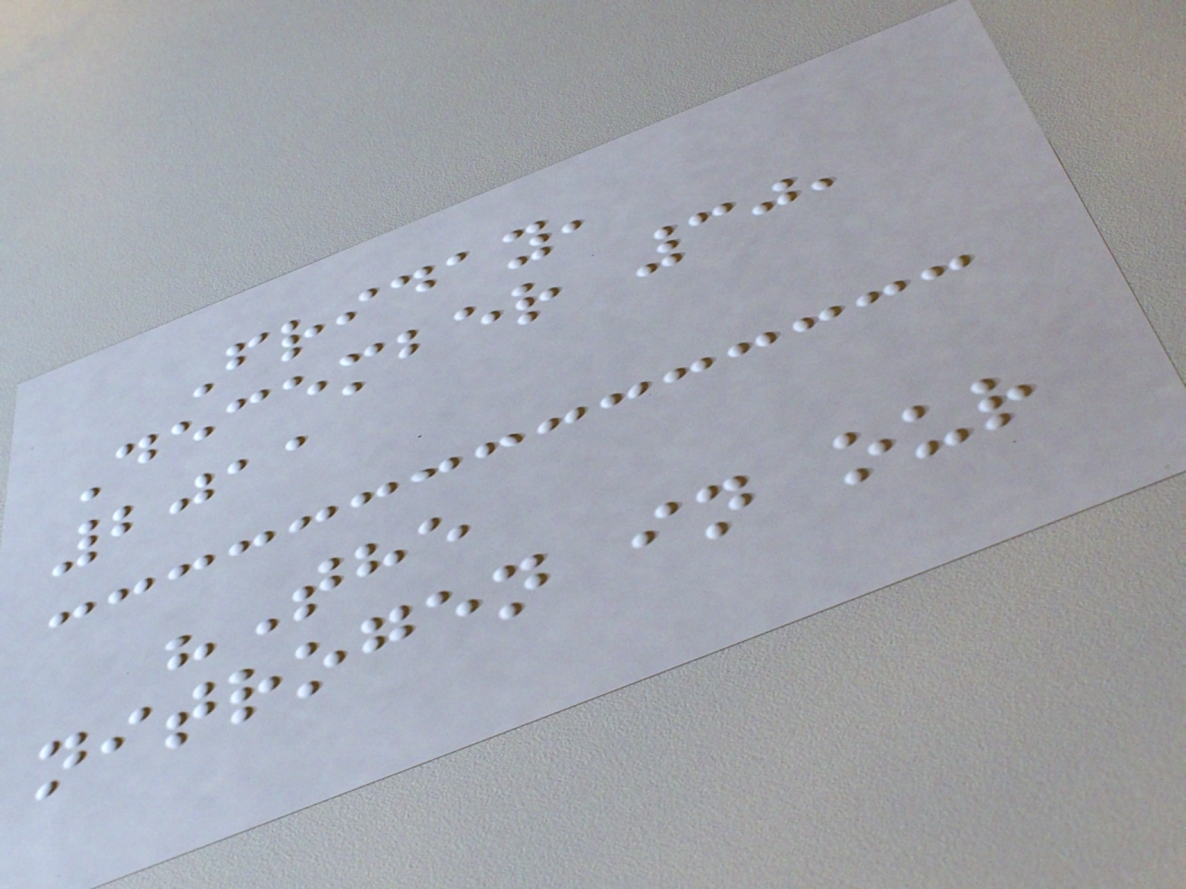Friday,
December 30,
2011
"The
nitrogen in our
